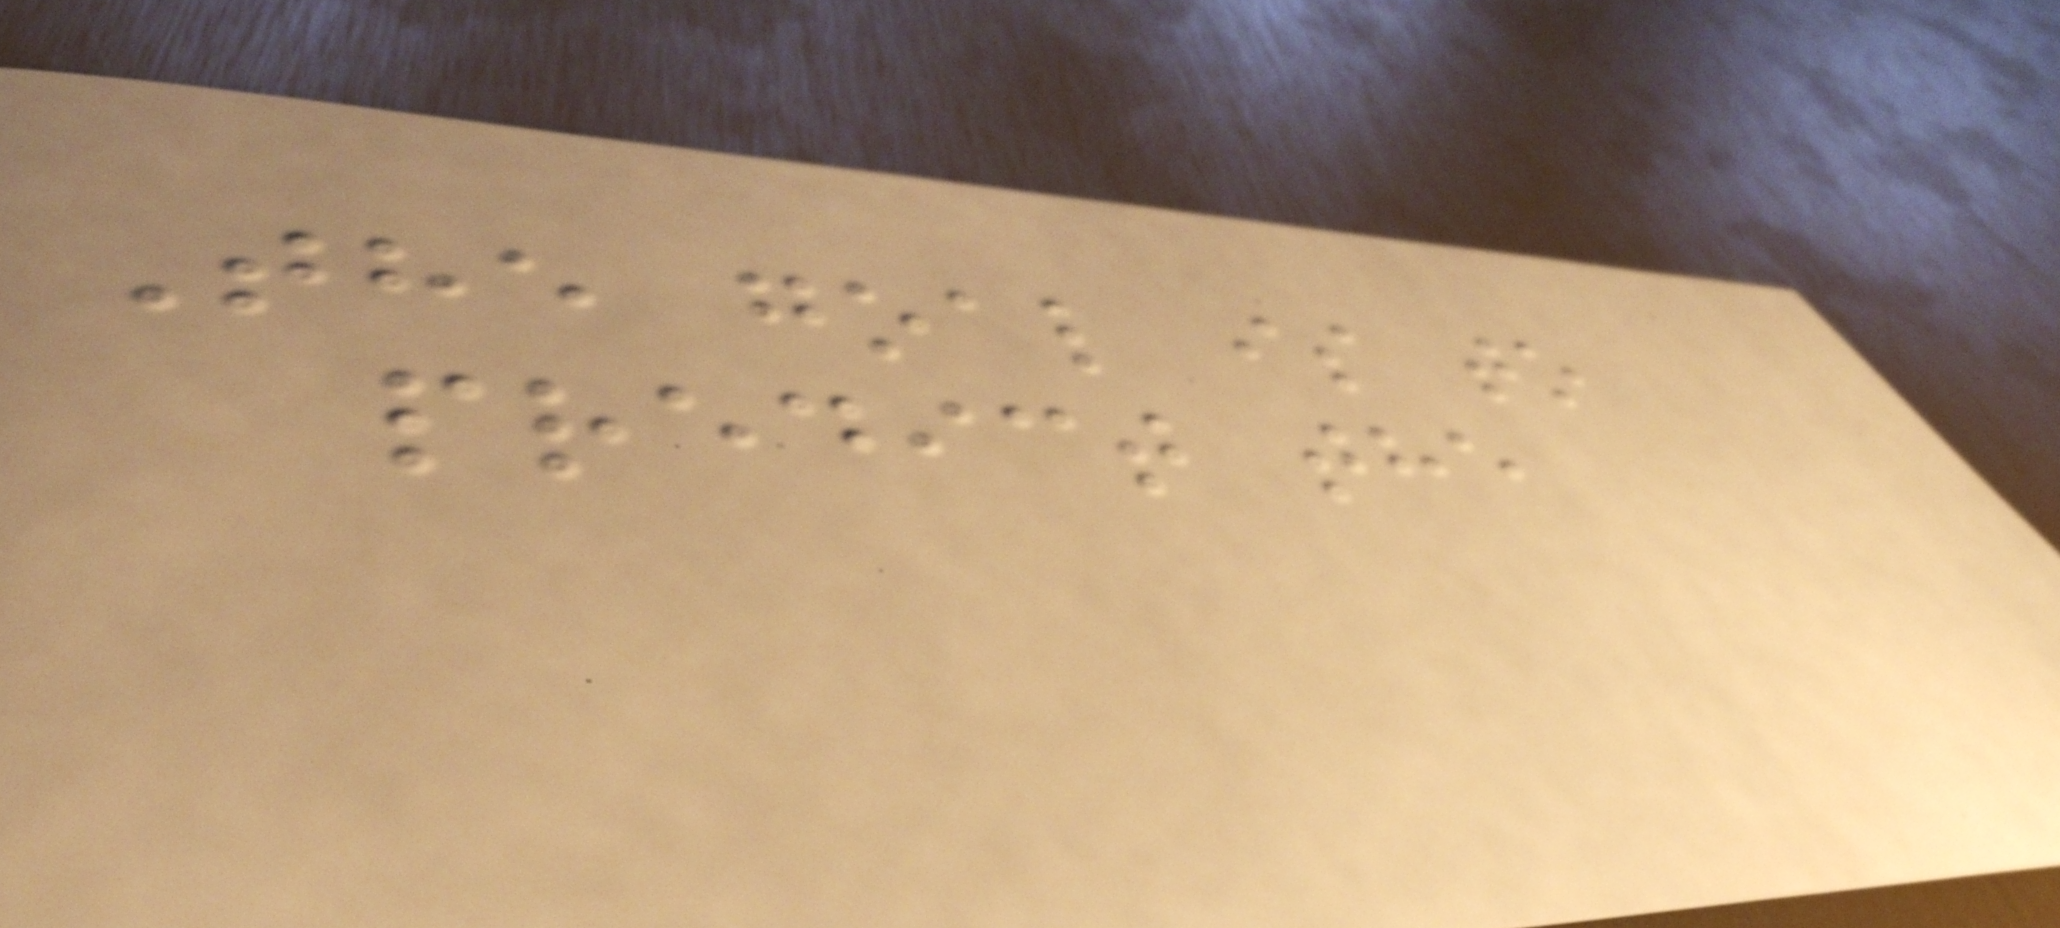The goal is to
predict the
